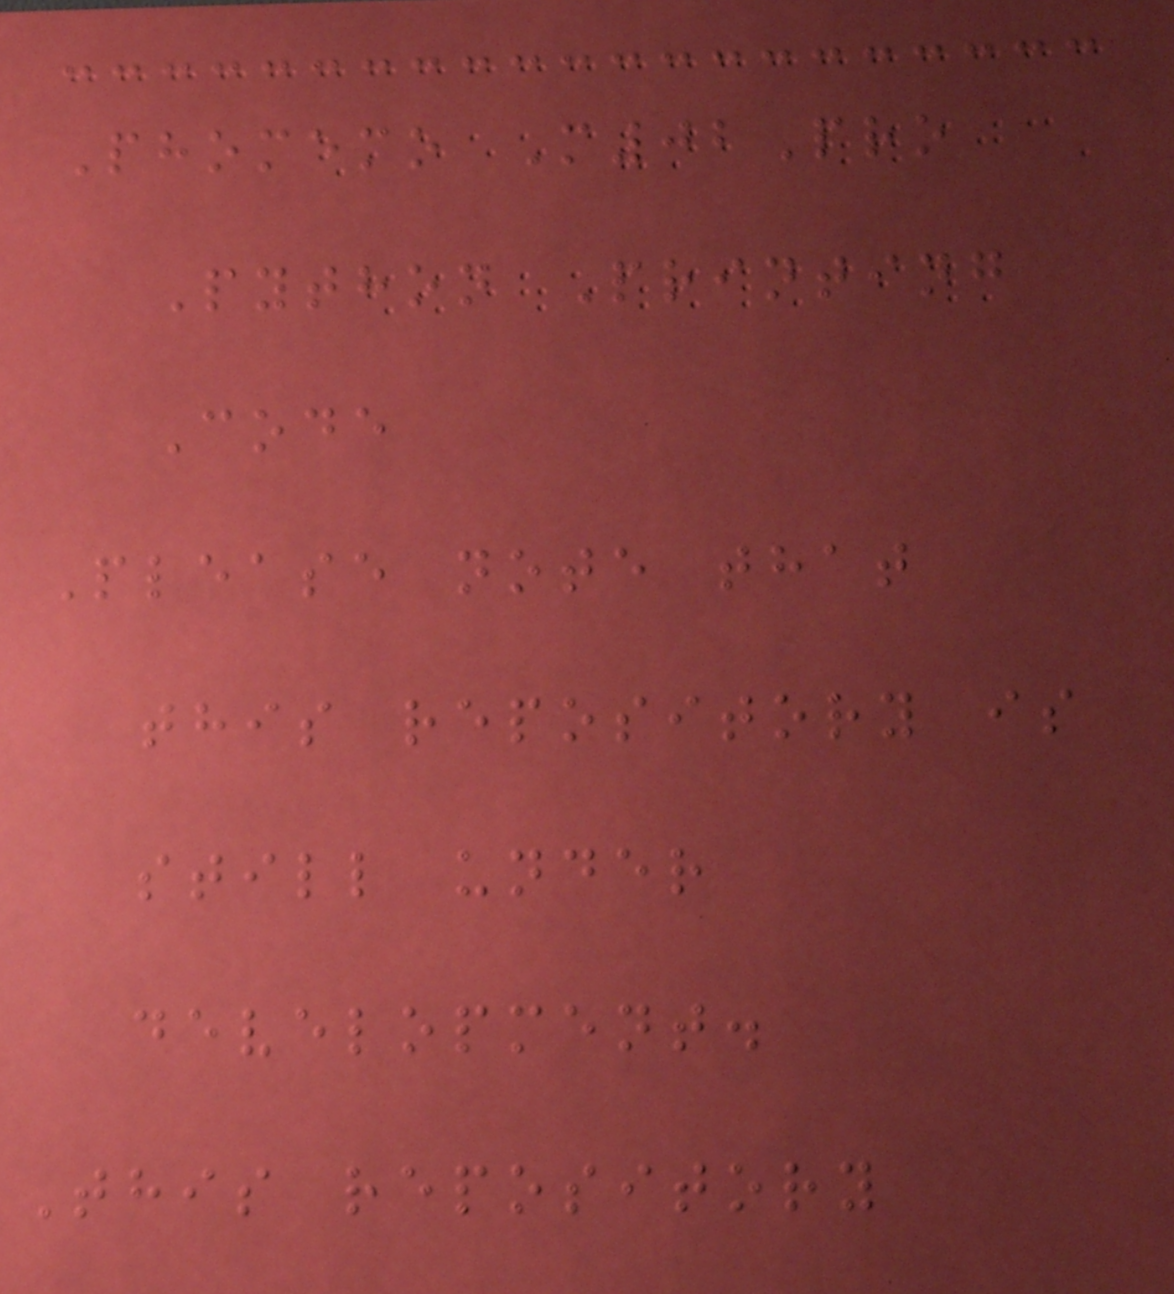Phomemo M02Pro
Python Printing
Code
Please note that
this repository is
still under
development.
This repository
